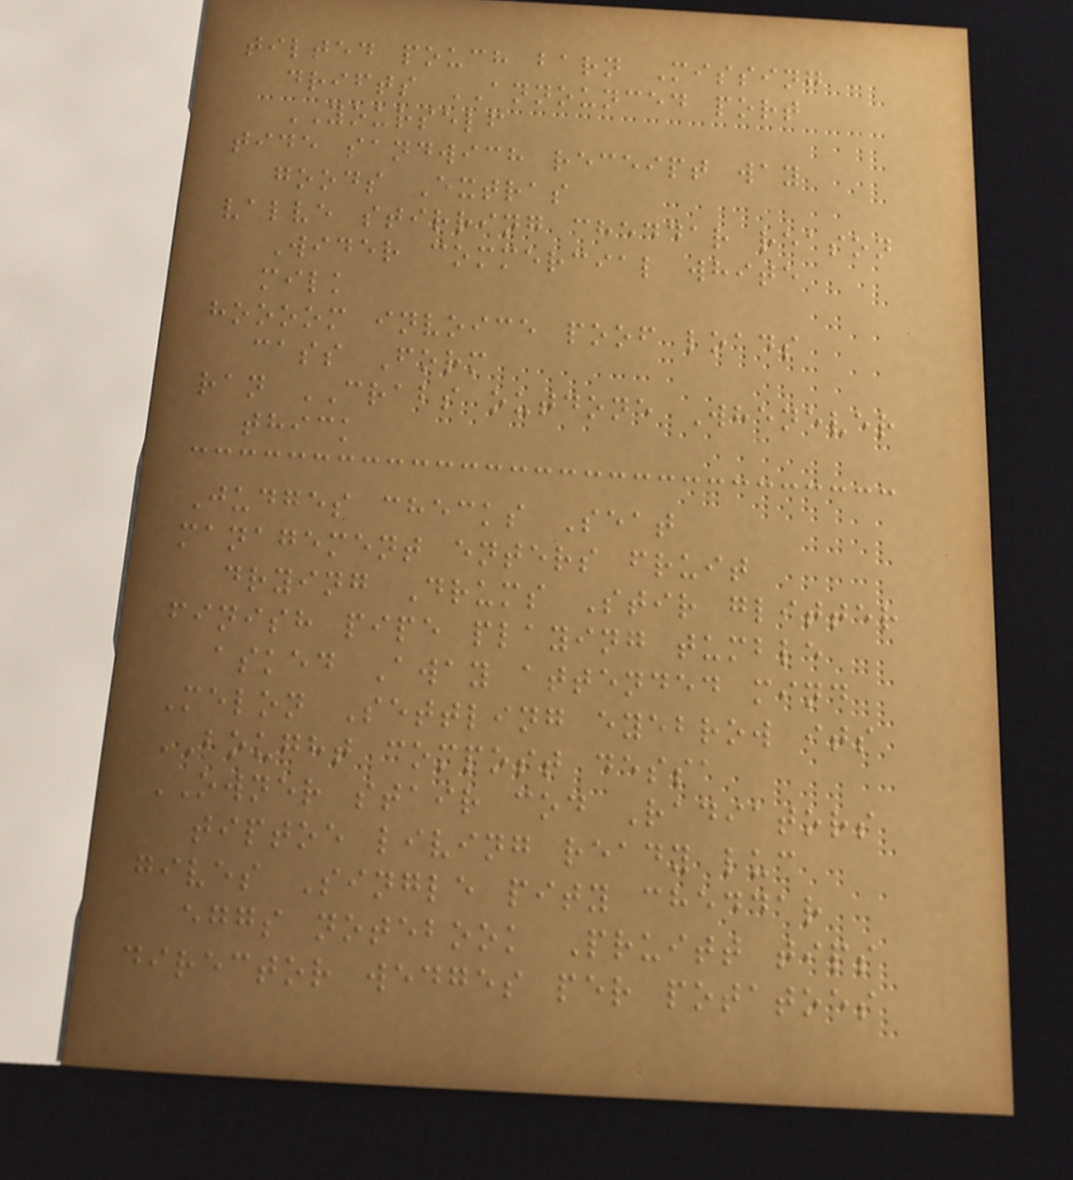tilted pouch barn Missing
drifts ANNOUNCED port
YOURSELF
tide sandwich receipt way
goods Extras
valve stirring cheddar reason
Wider commercial white
milk
hoooom invoice poof loads
cass Form
ran CRABS outdone Whenever
thick
Judges checks Seat
management enters fruit
drying Drums Stir glitter
finish pipe playing tumble
asked Away attended mind
Melon Settling eyebrow its
BOUGHT compost dessa
OWNER stair cod Radiators
tiptoe living ready luc
gives Single pity cheddar
eggs notebook Pruitt tips
director wedges per potatoes
